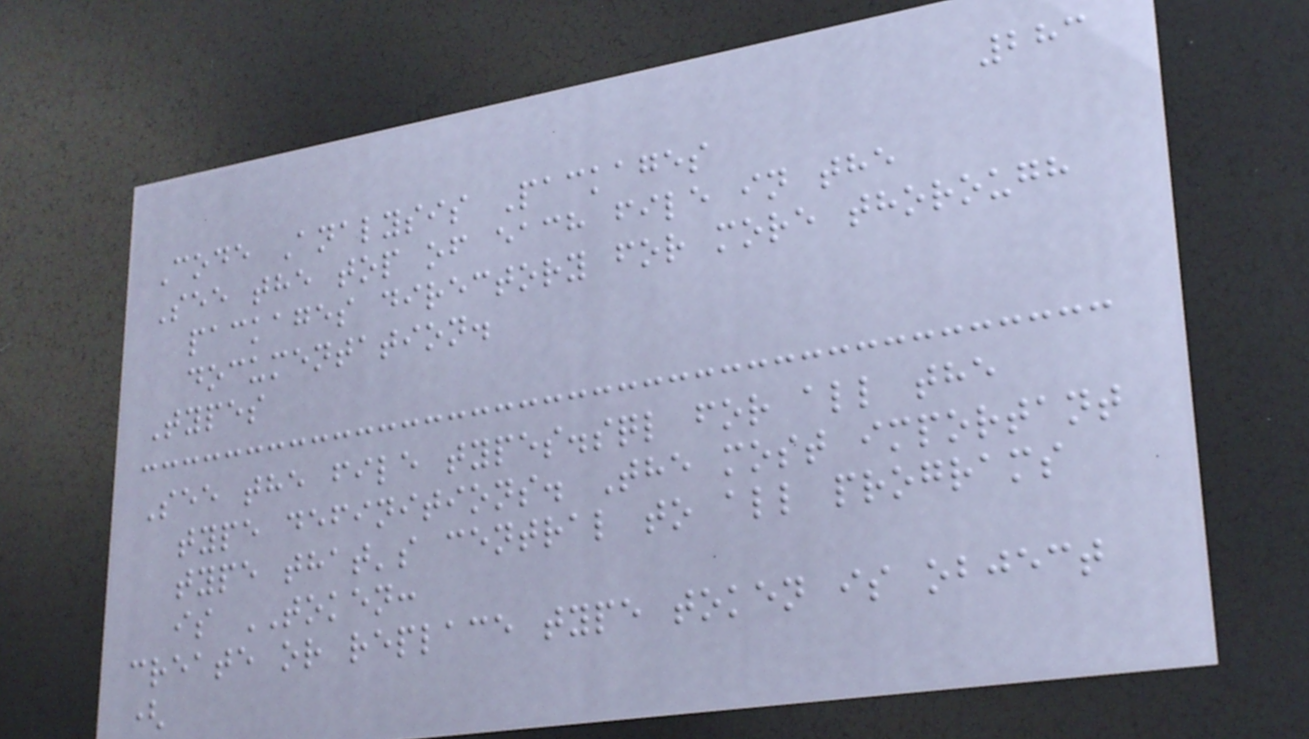283
Code Analysis Packages
See the top of each file in the
packages directory for more thorough
documentation.
Types
See the file types.sql for all the
type definitions. The most important
type that's central to all programs
is TOKEN:
create or replace type token is object
(
